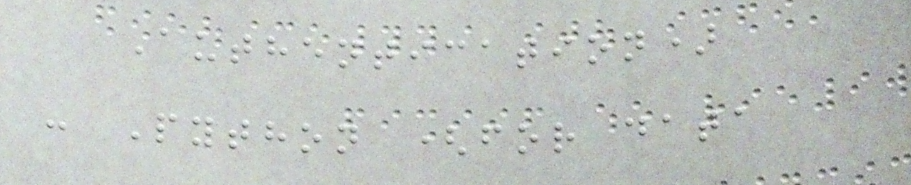Authentication)
- Python (for data
